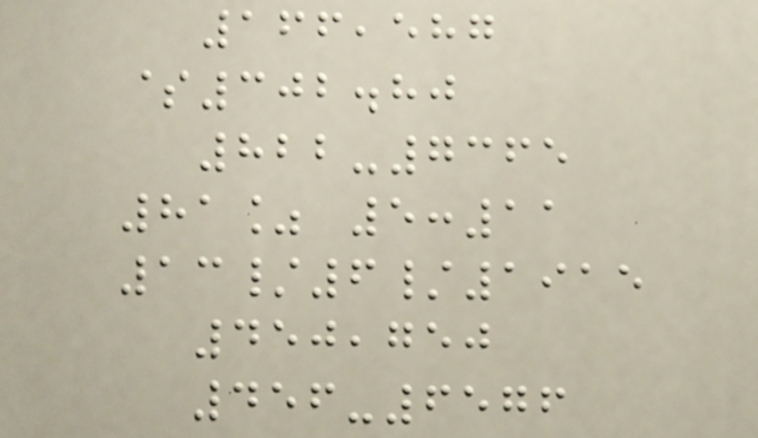166,587
$302.80
822-7365
81% 5:11
13/6/1915
450,750
456-6576
